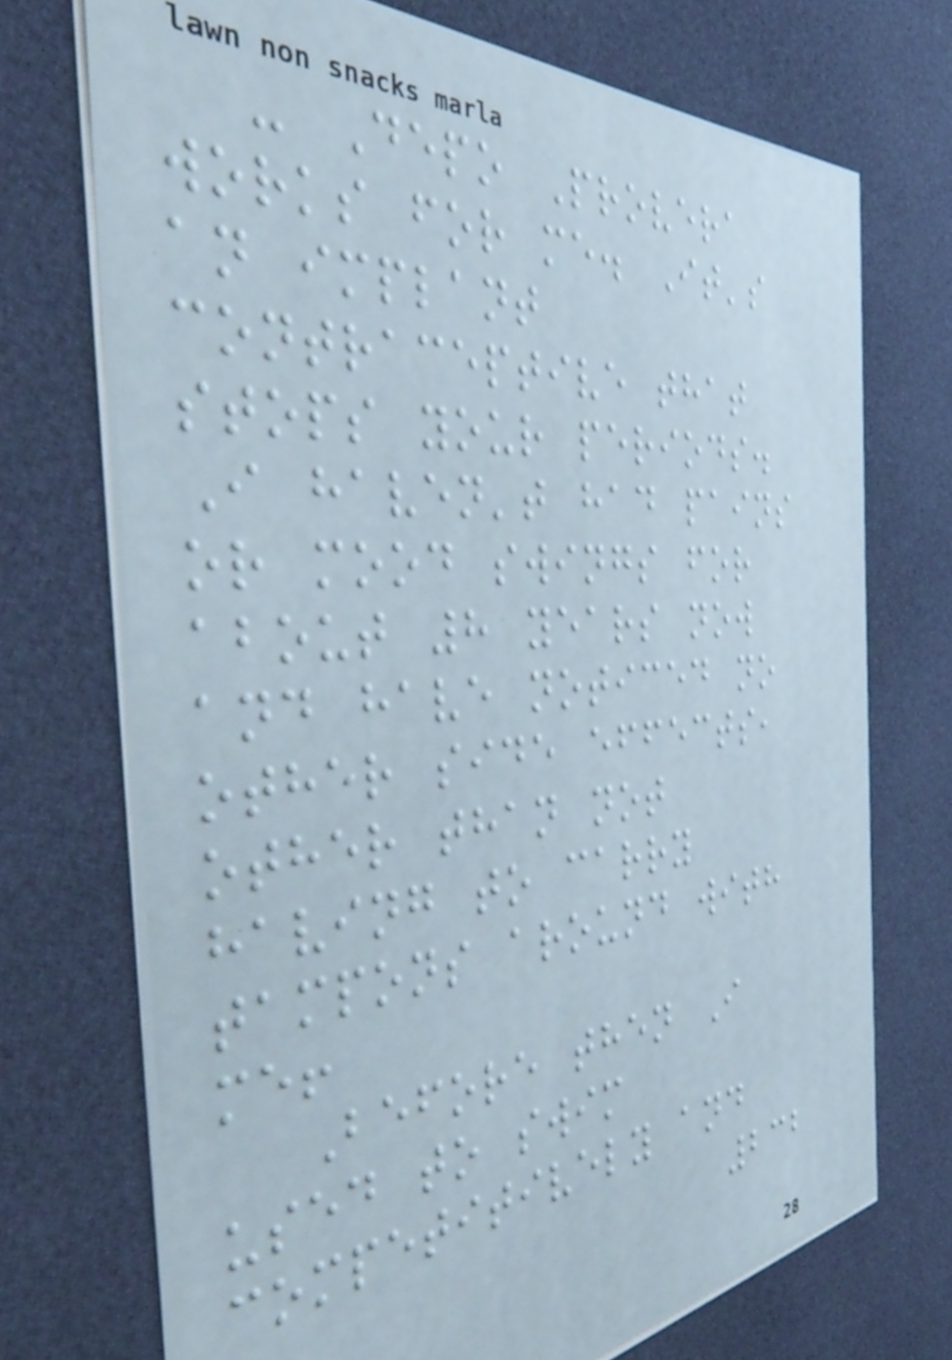- Depo Provera
works for me. It's
an implant
contraceptive that
stops your periods.
I haven't had pains
or mood swings for
about 8 years now
and have noticed no
other side effects,
other than not
having to carry
tampons around with
me!
Before then I
used to swim
competitively and
232
